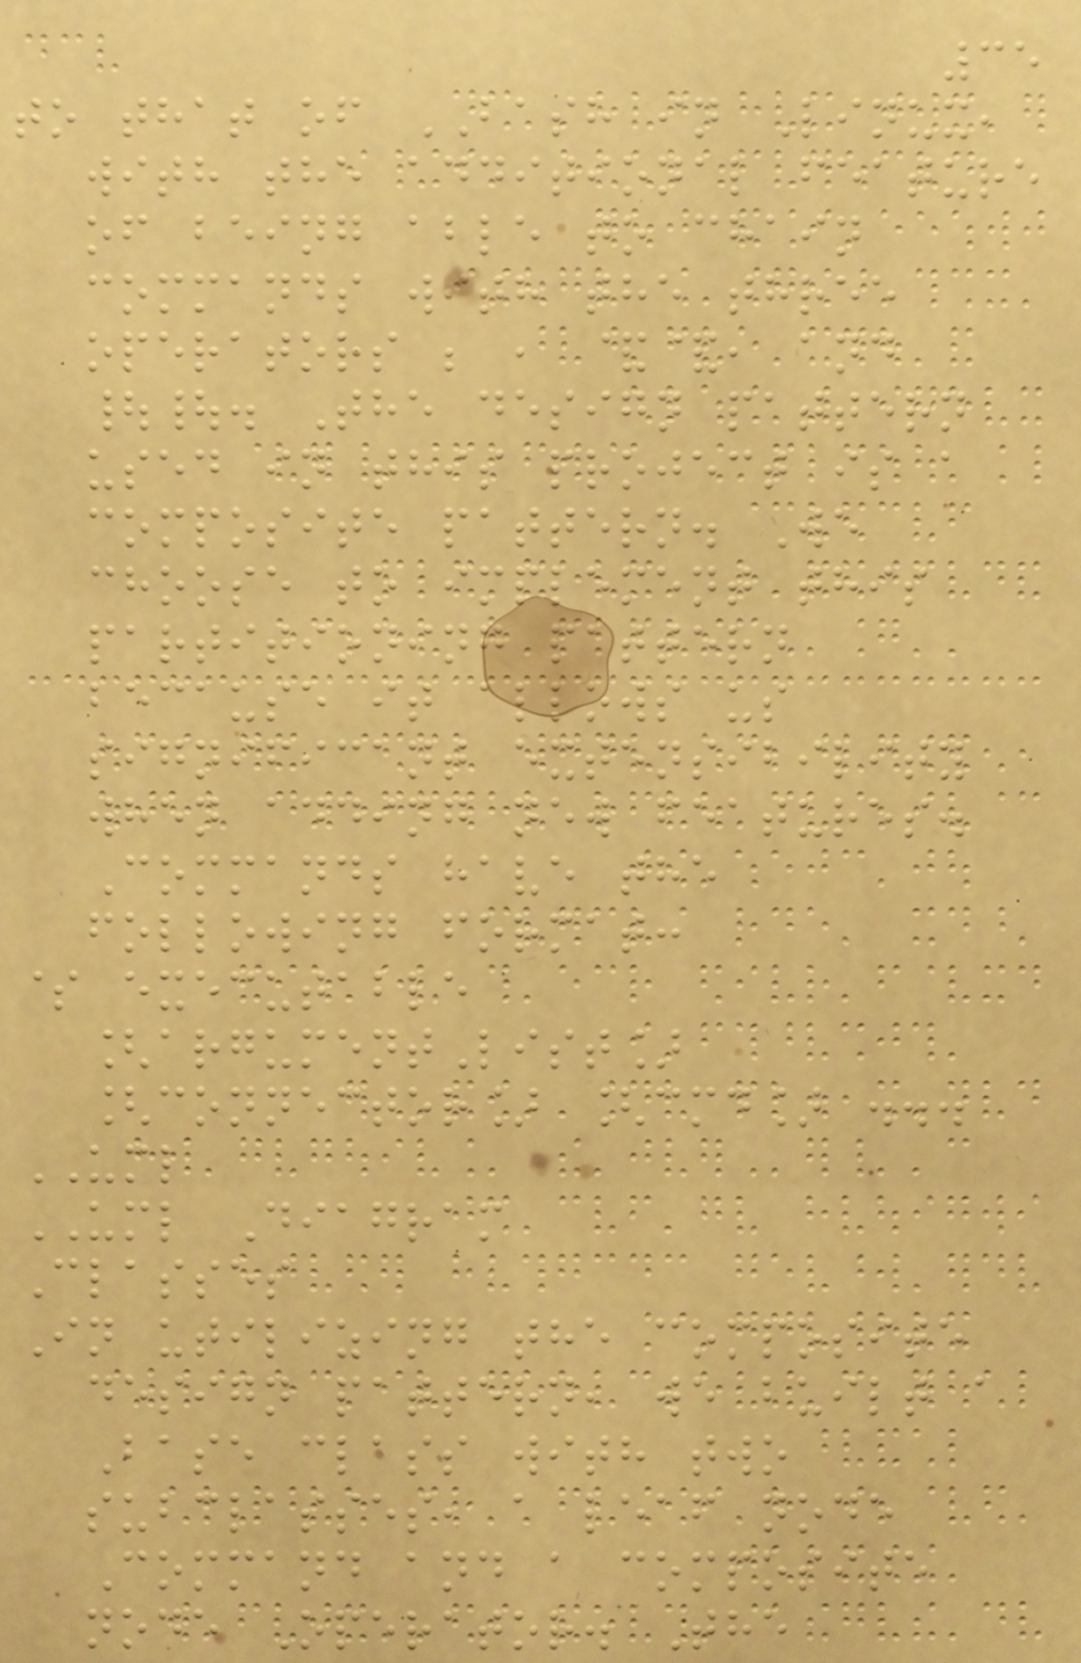35
to that of BASH in Linux,
with the additional feature
of being able to chain
commands with the three
operators ; , &&, and
||. The design pattern
used in this project is a
composite pattern. We
choose to implement this
partitioning pattern
because it allows us
significant extensibility
when adding new features.
Commands have the
following format:
$ executable
[argumentList]
[connector] [cmd] ...
UML
UML Diagram
Classes
In utilizing the composite
design pattern, we built a
Base class with two
subclasses, a leaf node
Command and a composite
node Operator. The
